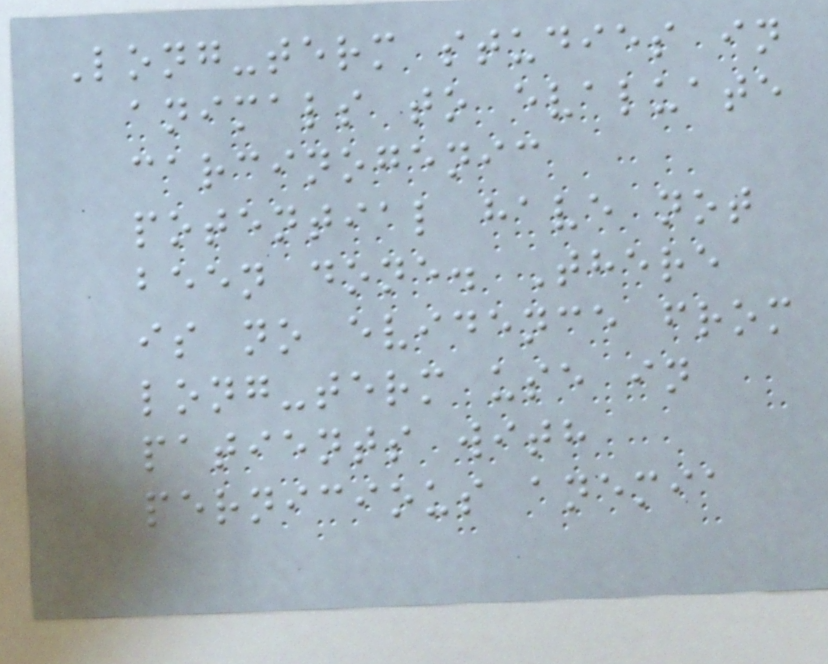Long-term studies in
animals to evaluate
carcinogenic
potential have not
been done. There
is no evidence from
long-term use in
patients with
pernicious anemia
